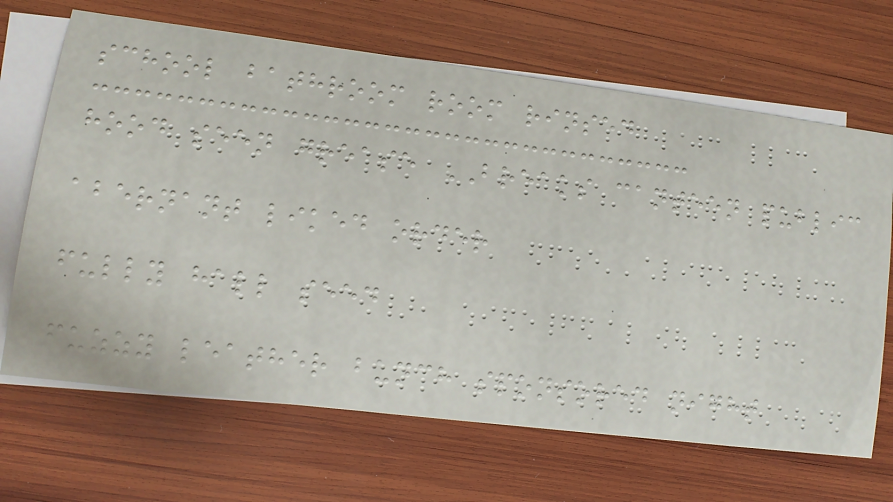school bathroom room rinsed
hood seen grease BREAKS canteen public
abernant liked order
fully hall seed
fuzzy leather bunch sponsored night
